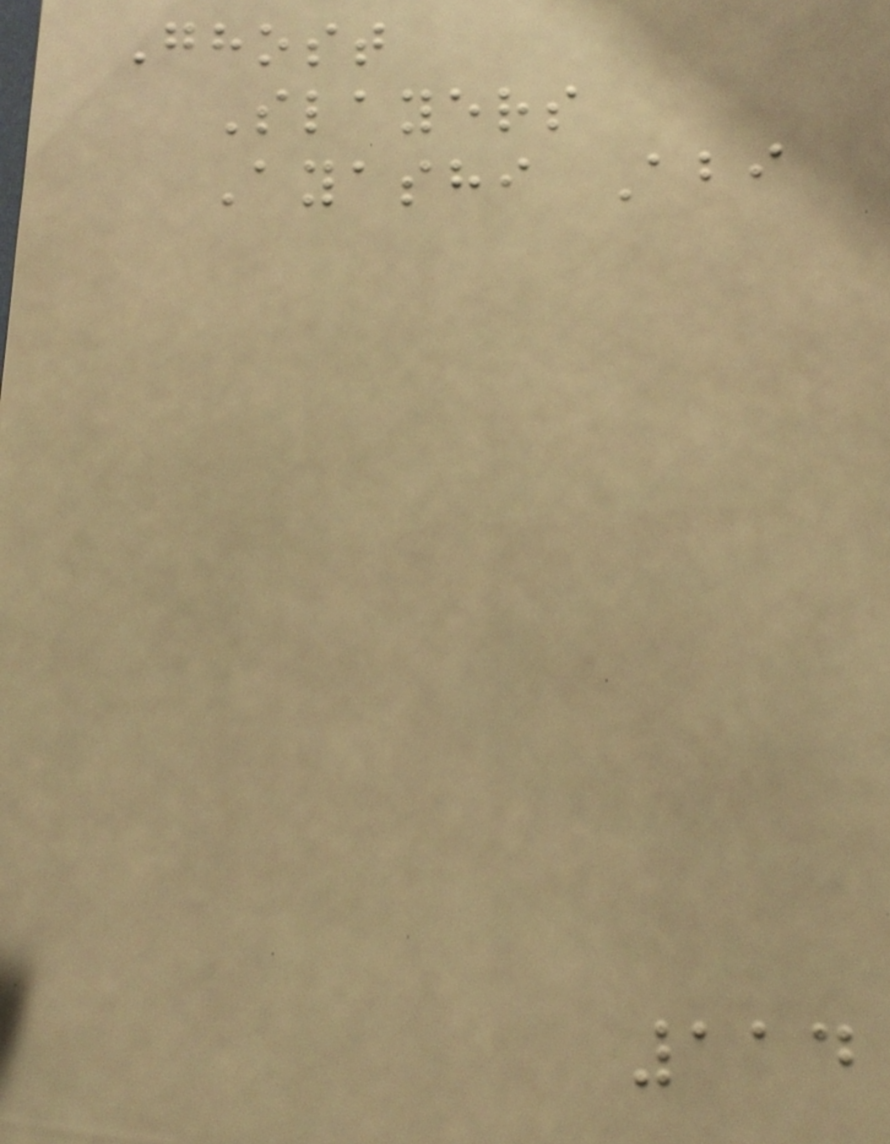Ghost
Slayers
Ayashi Abi
114
